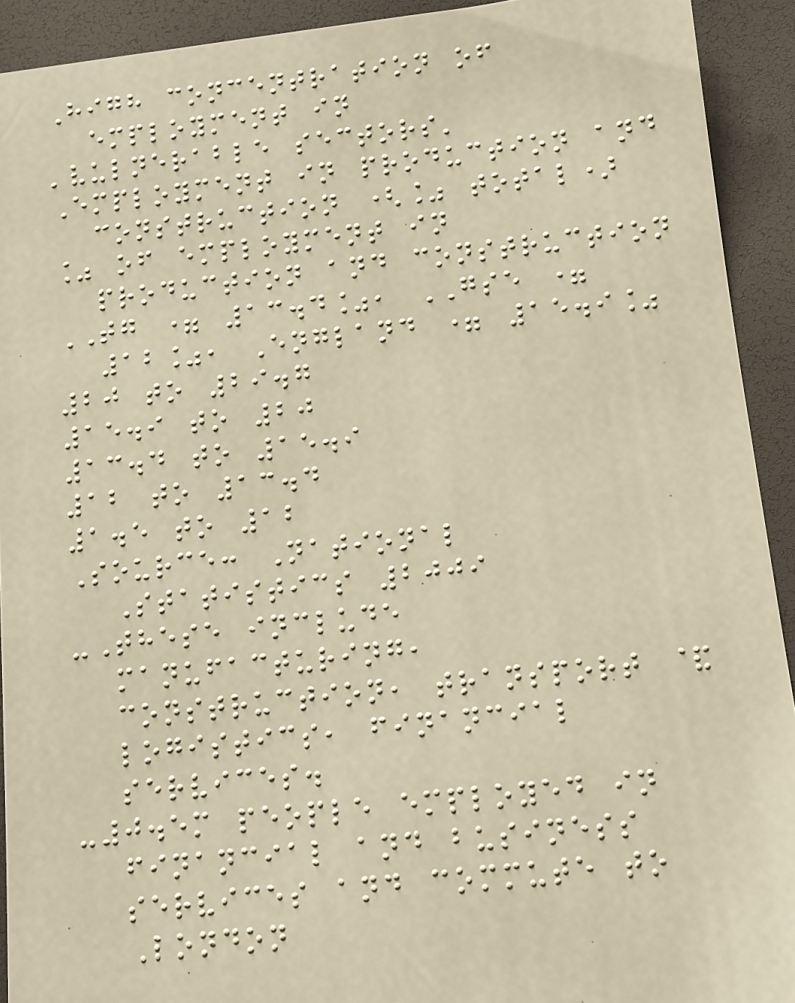High concentration of
employment in
'vulnerable sectors'
Employment in production and
construction (% total)
% of employment in
production and construction
TG = 13.4%, GSE =
12%, England = 15.9%
20 to 29.7
15.9 to 20
13.4 to 15.9
12 to 13.4
1.5 to 12
Source: National
Statistics 2009
-These include
manufacturing,
construction, transport &
logistics, financial
services.
-0.5m people employed in
financial and business
services and commute to
London
